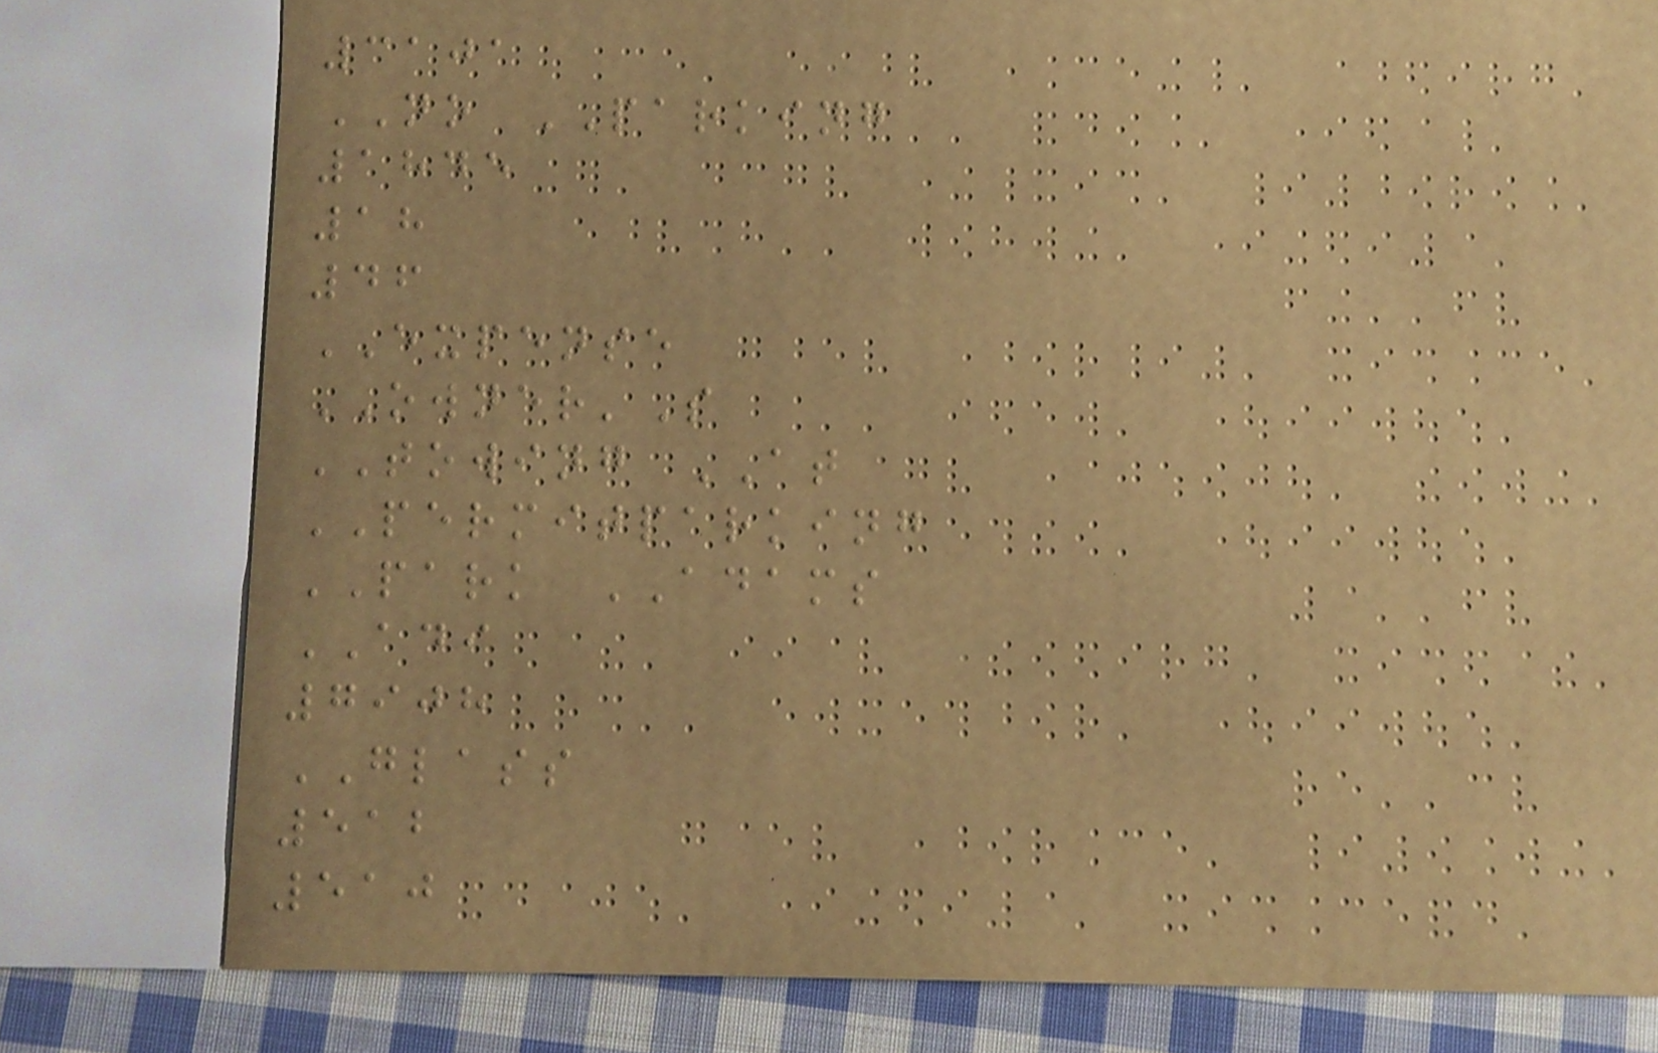3101
NO PARKING
1845
18
46
EXPENSE
OWNER'S
TOWING AT
PERMITPARKING
PARK ADAMS
ADI
7908
GLASS
512
510
